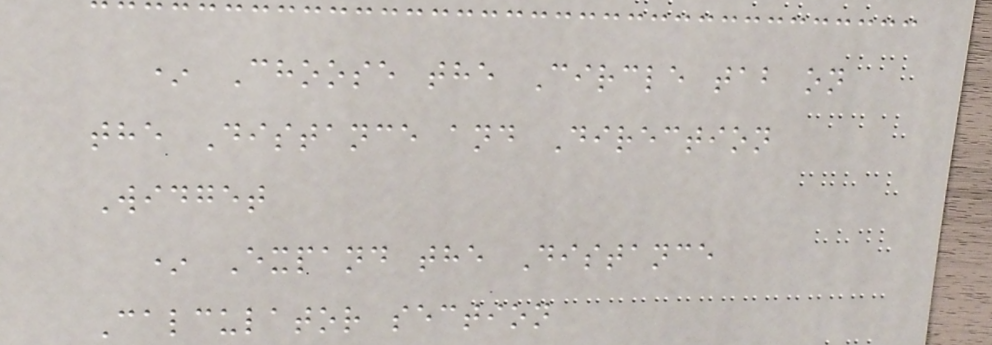* Choose the Circle tab on
the Distance and Direction
Widget
* Expand the Distance
Calculator section
